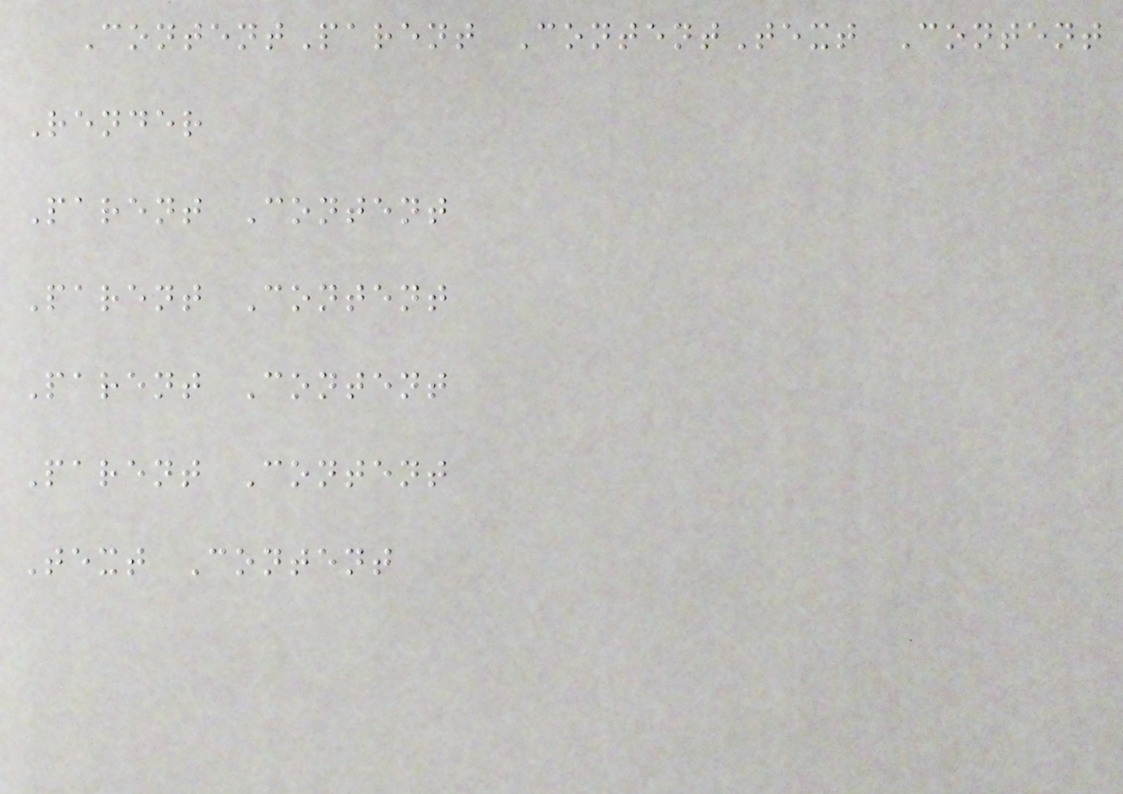ContentParent ContentText Content
Render
Parent Content
Parent Content
Parent Content
Parent Content
Text Content
